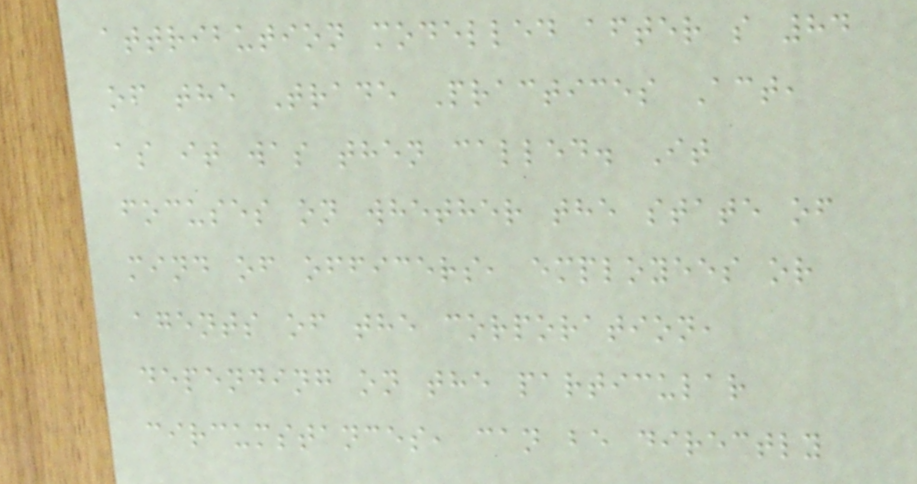attribution modelled after s 84
of the Trade Practices Act,
as it was then called. It
focuses on whether the state of
mind of officers, employees or
agents of the corporation,
depending on the particular
circumstances, can be directly
